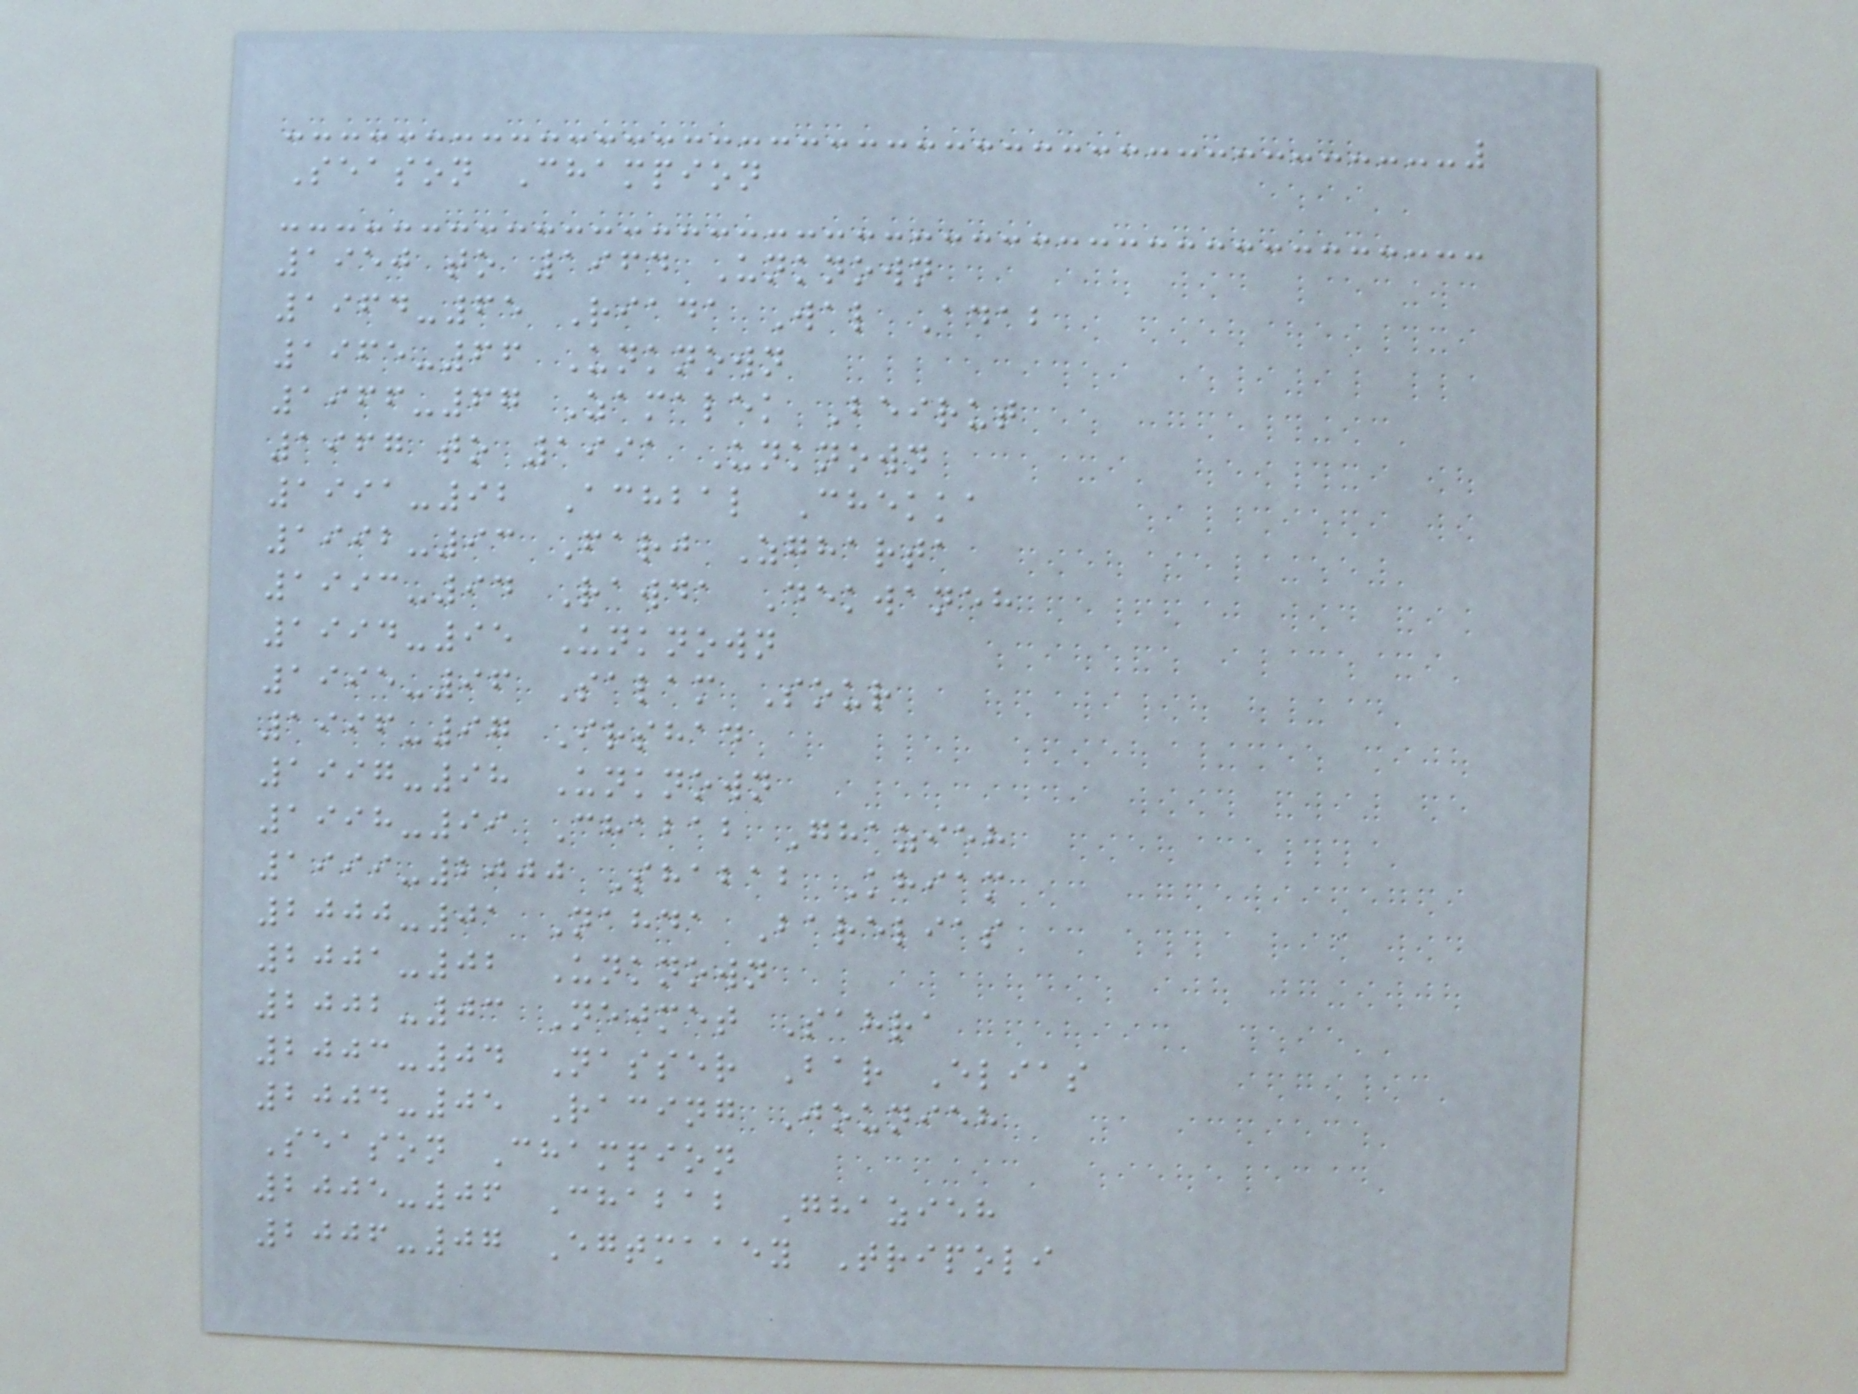Season Champion
1950 to 1964 Unknown
1964-65 Riada Wal Adab
1965-66 Unknown
1966-67 Zamalek Beirut
1967 to 1991 Unknown
1991-92 Achbal Chekka
1992-93 Farj Zgharta
1993-94 Rawda Dekwaneh
1994-95 Unknown
1995-96 Salam Sour
1996-97 Irshad
1997-98 Unknown
1998-99 Chabab Ghazieh
1999-2000 Shabab Khiam
2000-01 Nahda Barelias
2001-02 Unknown
2002-03 Nejmet Sahra
2003-04 Nasser Bar Elias
2004-05 Racing Jounieh
Season Champion
2005-06 Chabab Ghazieh
2006-07 Egtmaaey Tripoli
